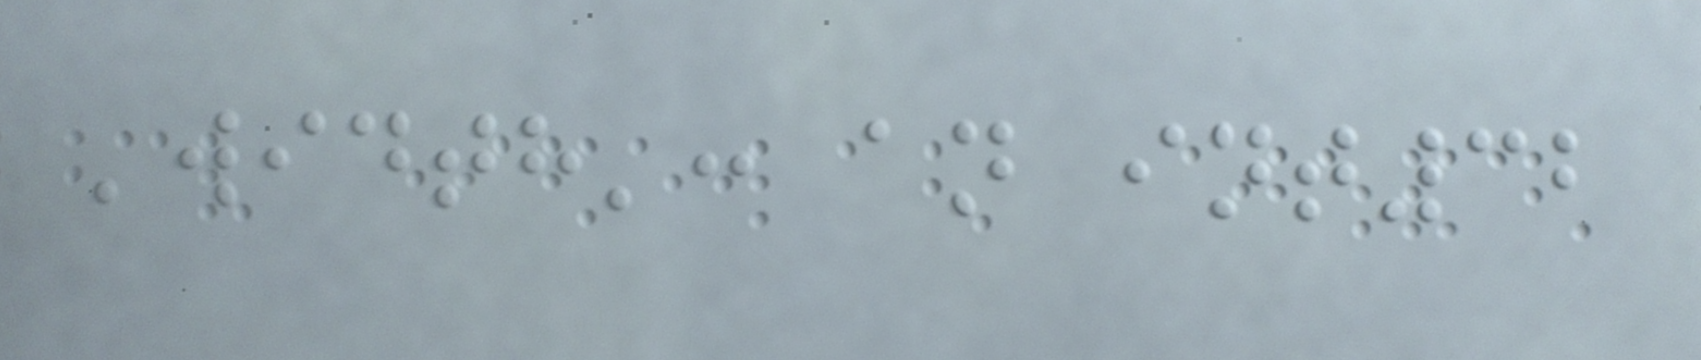'width': an int32
